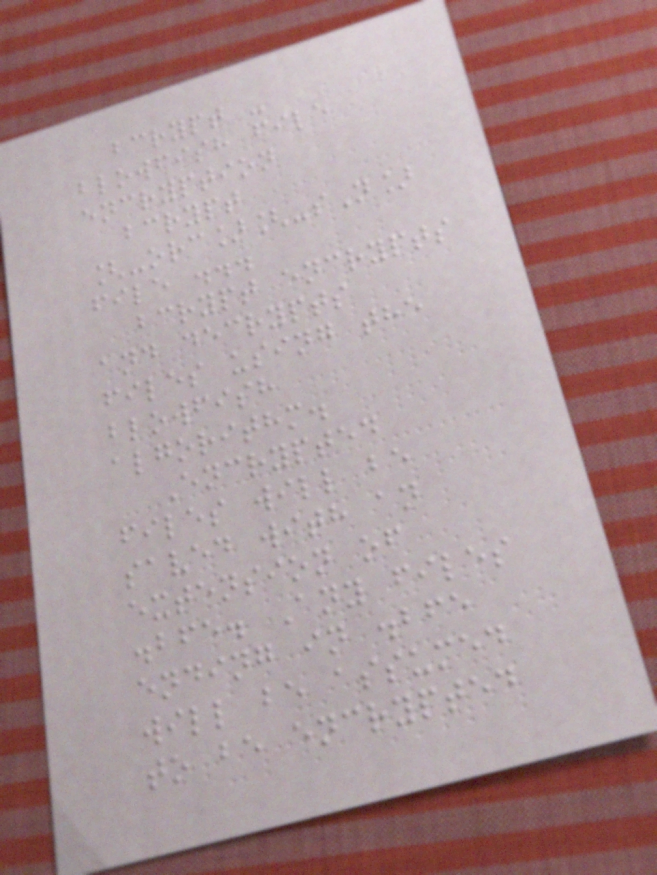bcrypt -
blowfish file
encryption
bcrypt
[-orc][-sN]
file ...
bcrypt encrypts
and decrypts
files using the
blowfish
algorithm.
Encrypted
files will be
saved with an
extension of
.bfe. Any files
ending in .bfe
will be assumed
to be encrypted
